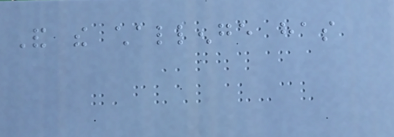And the challenge has
